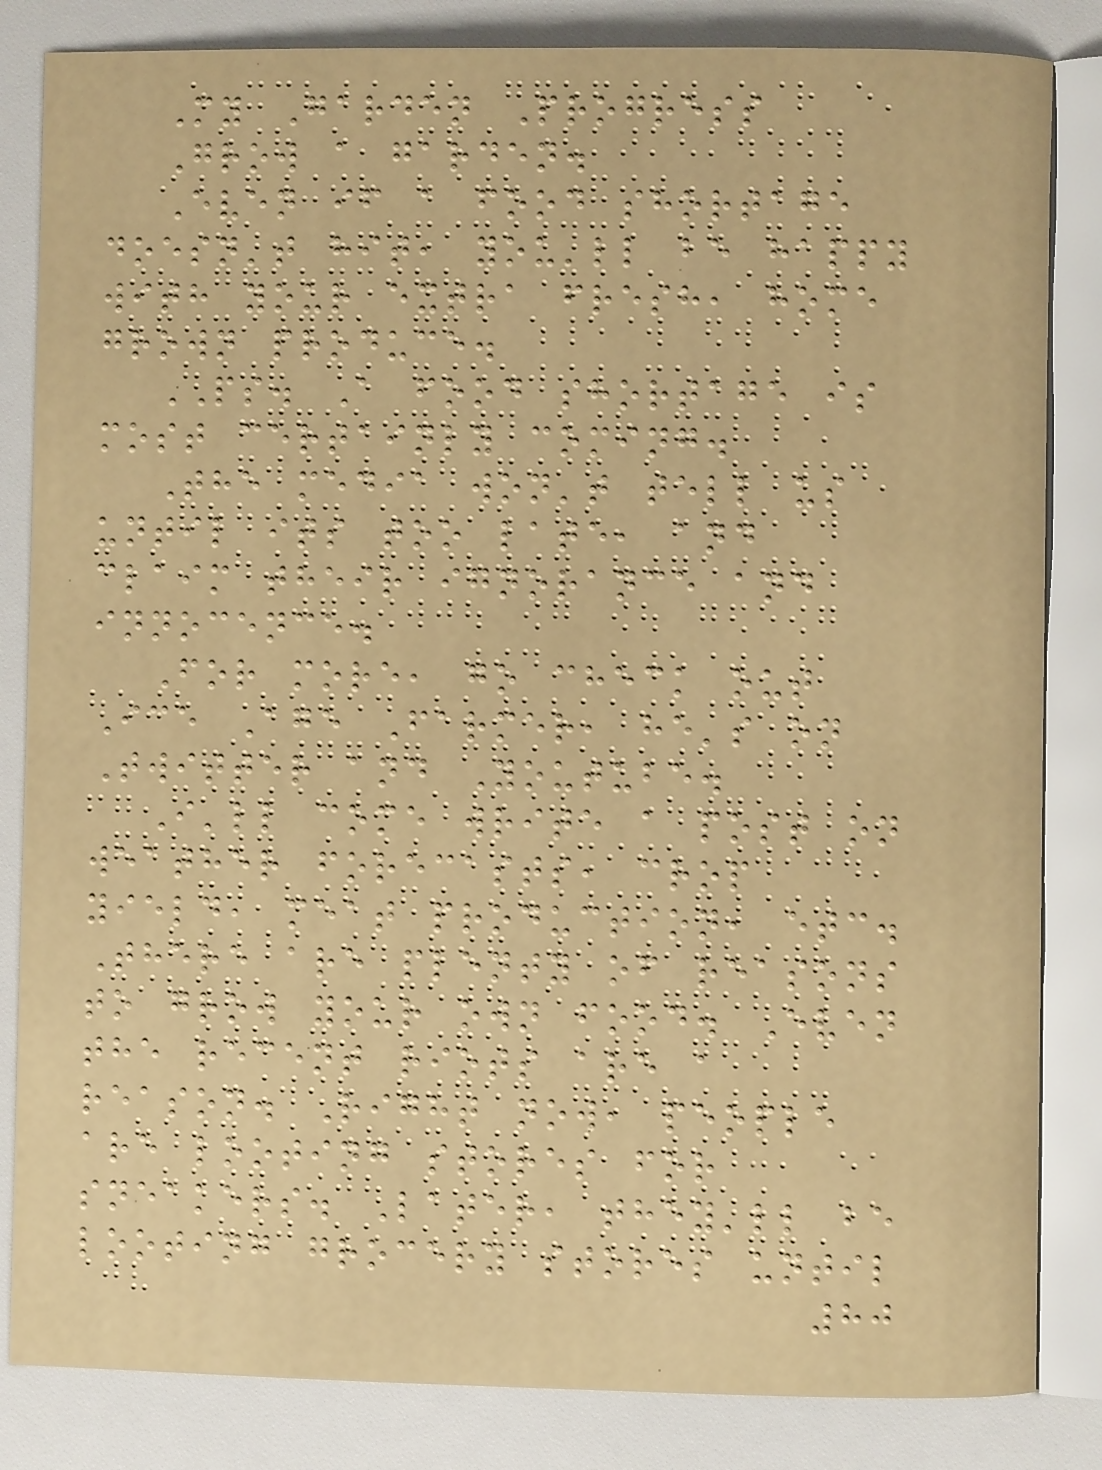My Garden Progress
Grow a garden.
Even if a food shortage
doesn't hit, you'll be happy
with your extra fresh, home
grown produce.
PS. A food shortage is
most certainly coming.
The media won't tell us
until its too late, and
claim their ignorance and
innocence.
For more, go check out
Ice Age Farmer, he's on
Twitter and Youtube.
I'll come write a post on
weather forecasts, crop
yield, meat production, etc.
There are plenty of reasons
to grow your own food. Even
the recent riots are a
reason. Right now, people
are looting stores for
sneakers. Later, they'll be
looting grocery stores until
80
